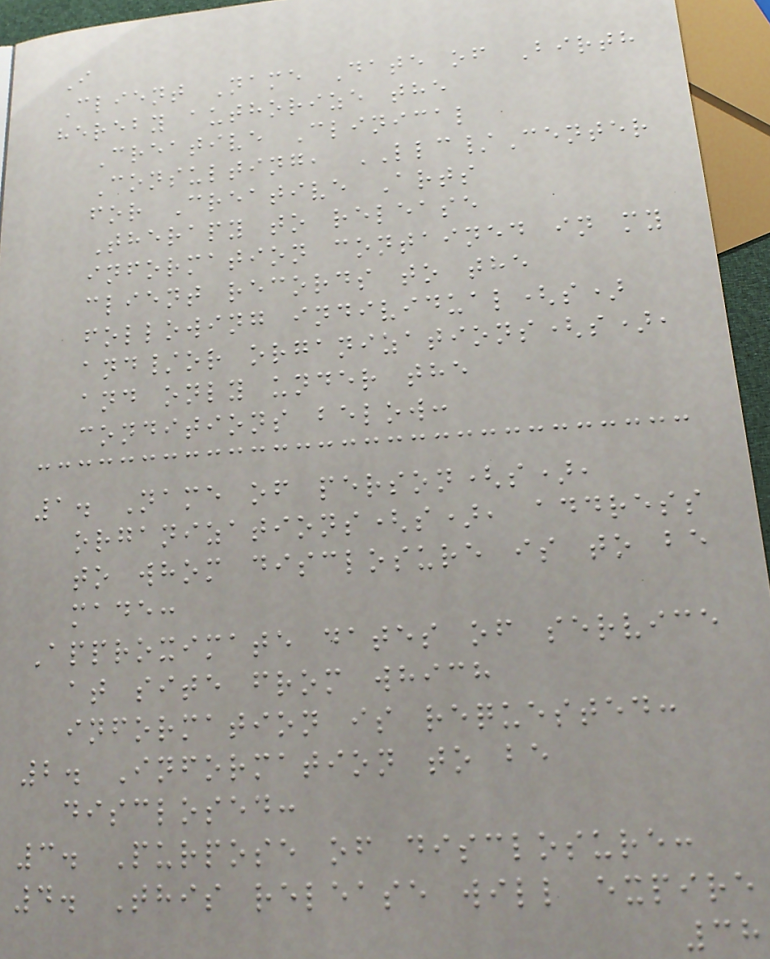I
Client Name Date of Birth
hereby authorize the
Creative Clinical
Consulting, LLC/Center
for Creative Arts
Therapy to release
information contained in my
client records to the
following individual(s)
and/or organizations(s),
and only under the
conditions below:
1. Name of person(s),
organizations(s), address
to whom disclosure is to be
made:
Approximate dates of service
at site from which
information is requested:
2. Information to be
disclosed:
3. Purpose of disclosure:
4. This release will expire
38
